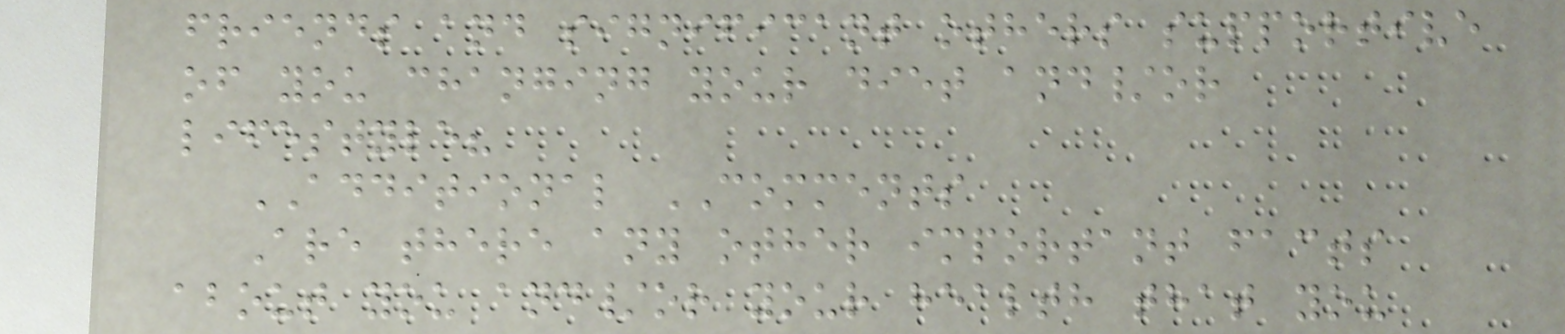friends and significant others supportive
of you changing your diet and/or
lifestyle?
ADDITIONAL COMMENTS
Are there any other important facts
about you and/or your health that you
